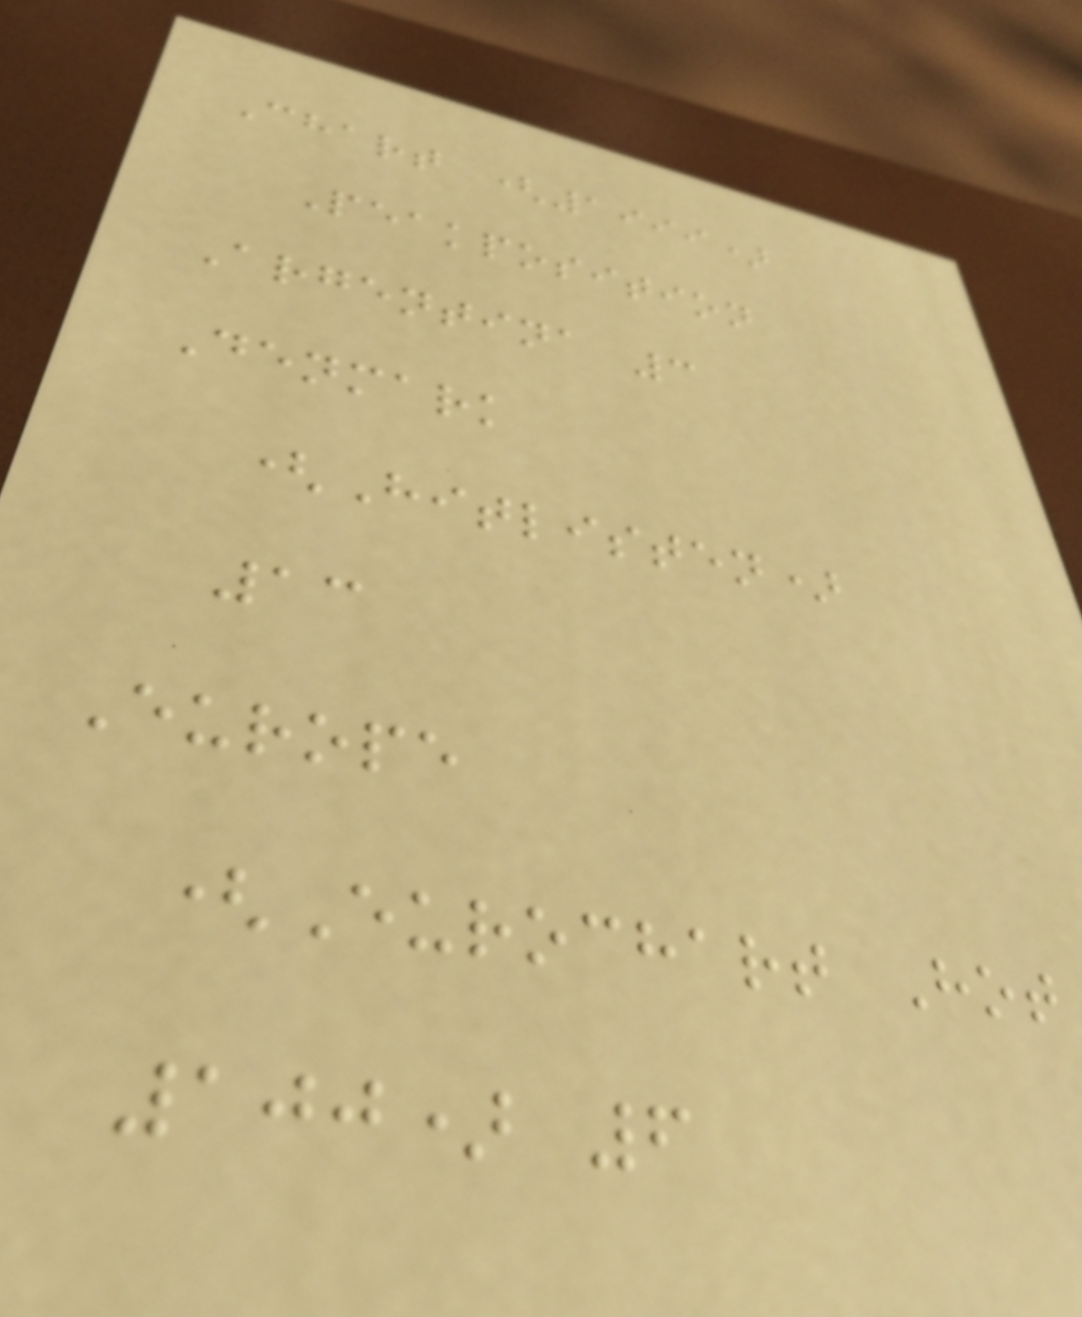Chart (1999)
Peakposition
Argentina 3
Denmark
(Hitlisten)
13
Europe
(Eurochart Hot
100) 6
